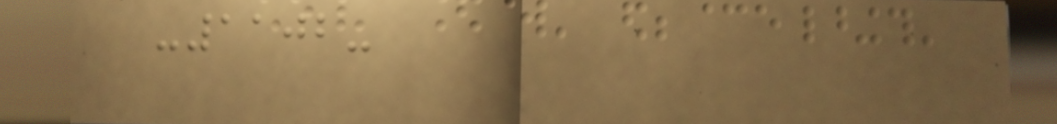-1102-
